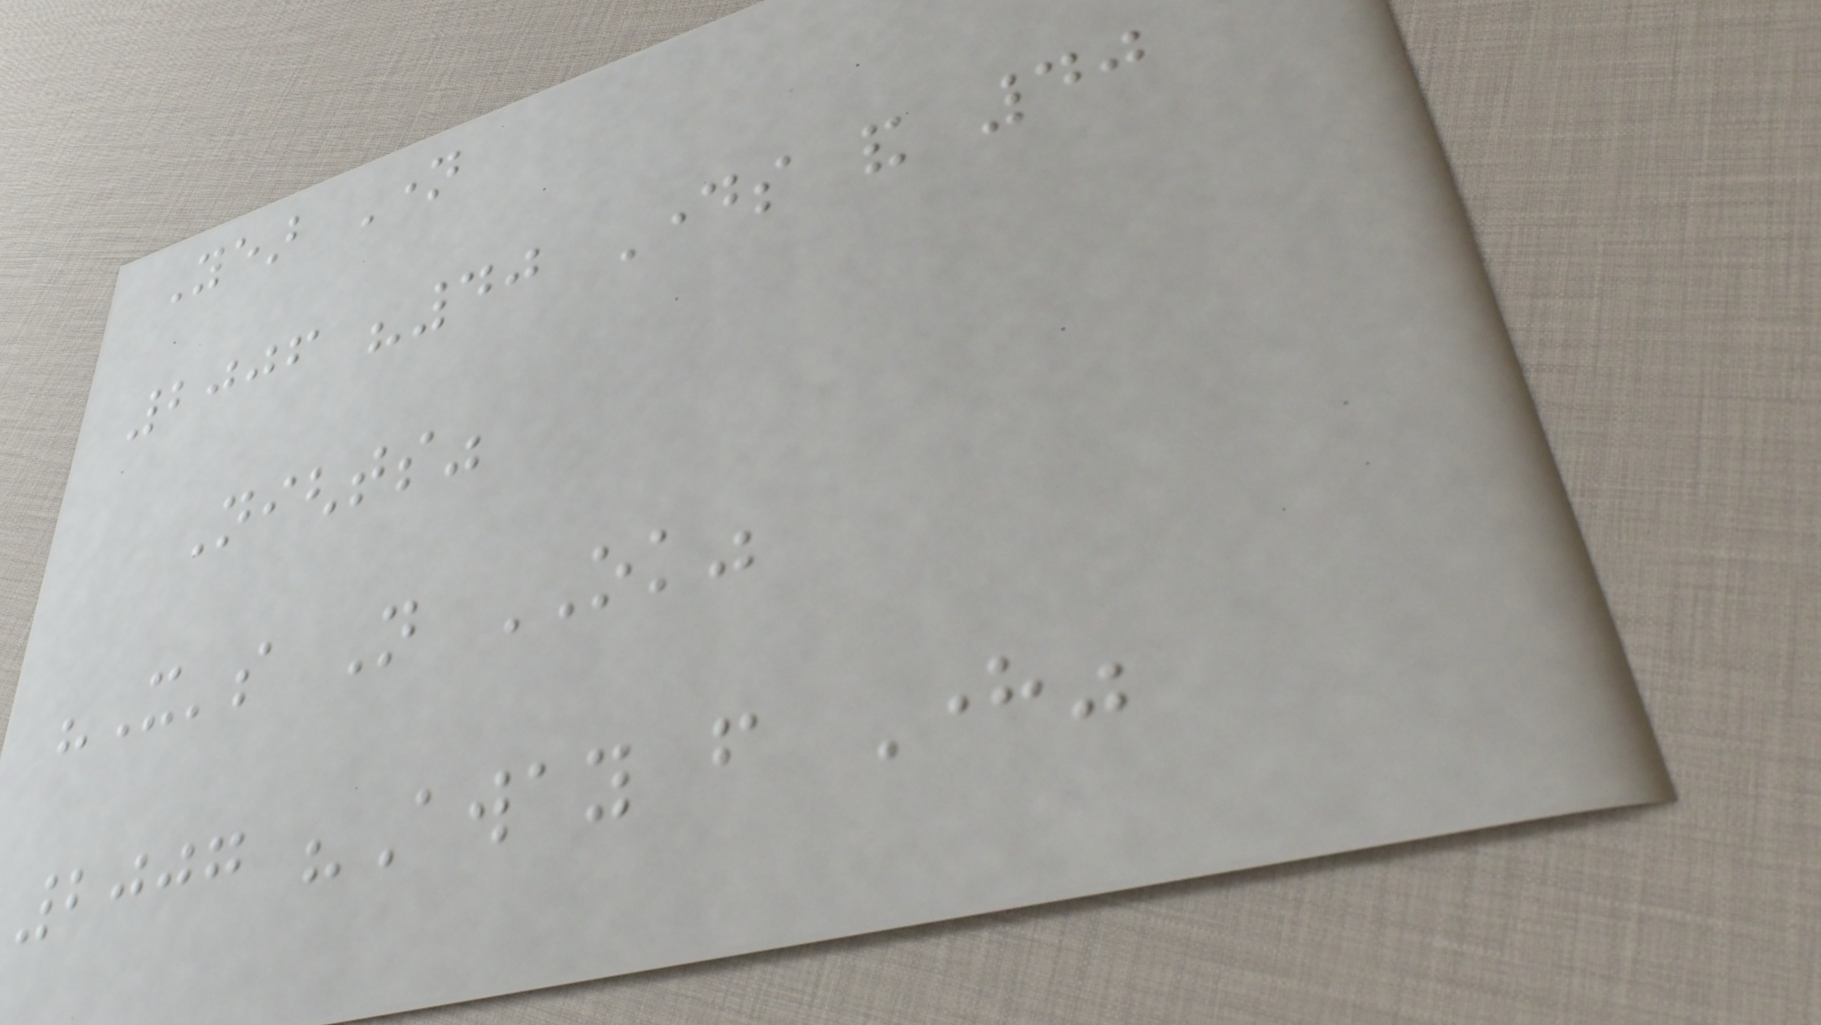Year Name
2006 "40 Days and 40
Nights"
"It's Not OK"
2007 "Away from Here"
